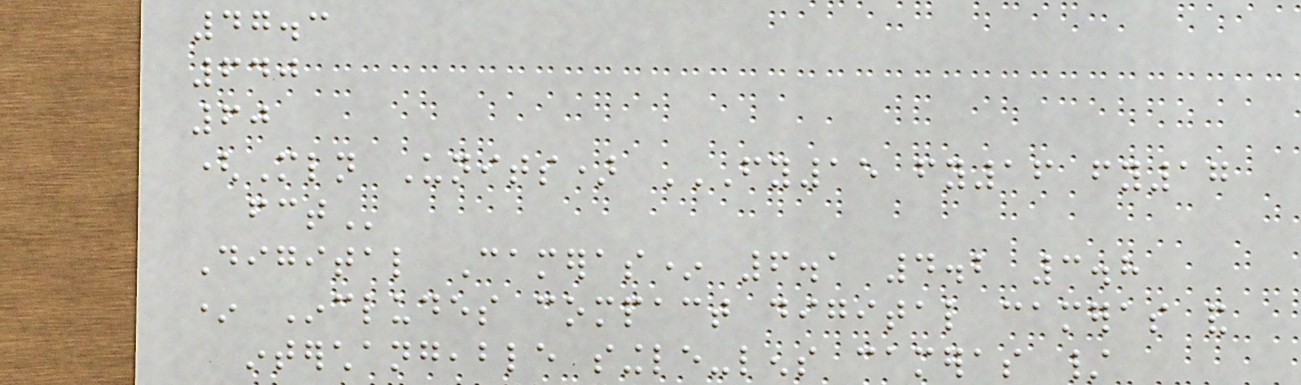47.3
640
60
(Mln Units) FY15 FY16 FY17
FCT
Digital Cameras* 6.1 4.2 3.8
* Includes compact digital cameras and
interchangeable single-lens cameras /
